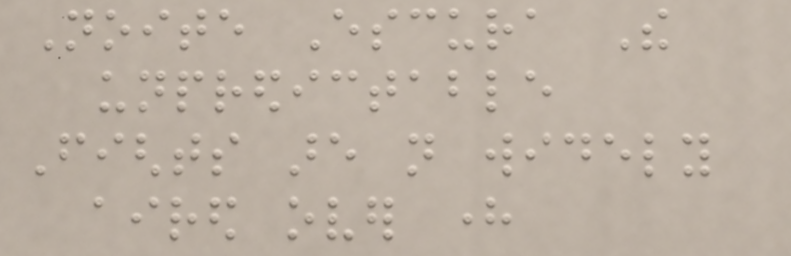Noite Escura The
unpredictable
Fights are not widely
aired over here
